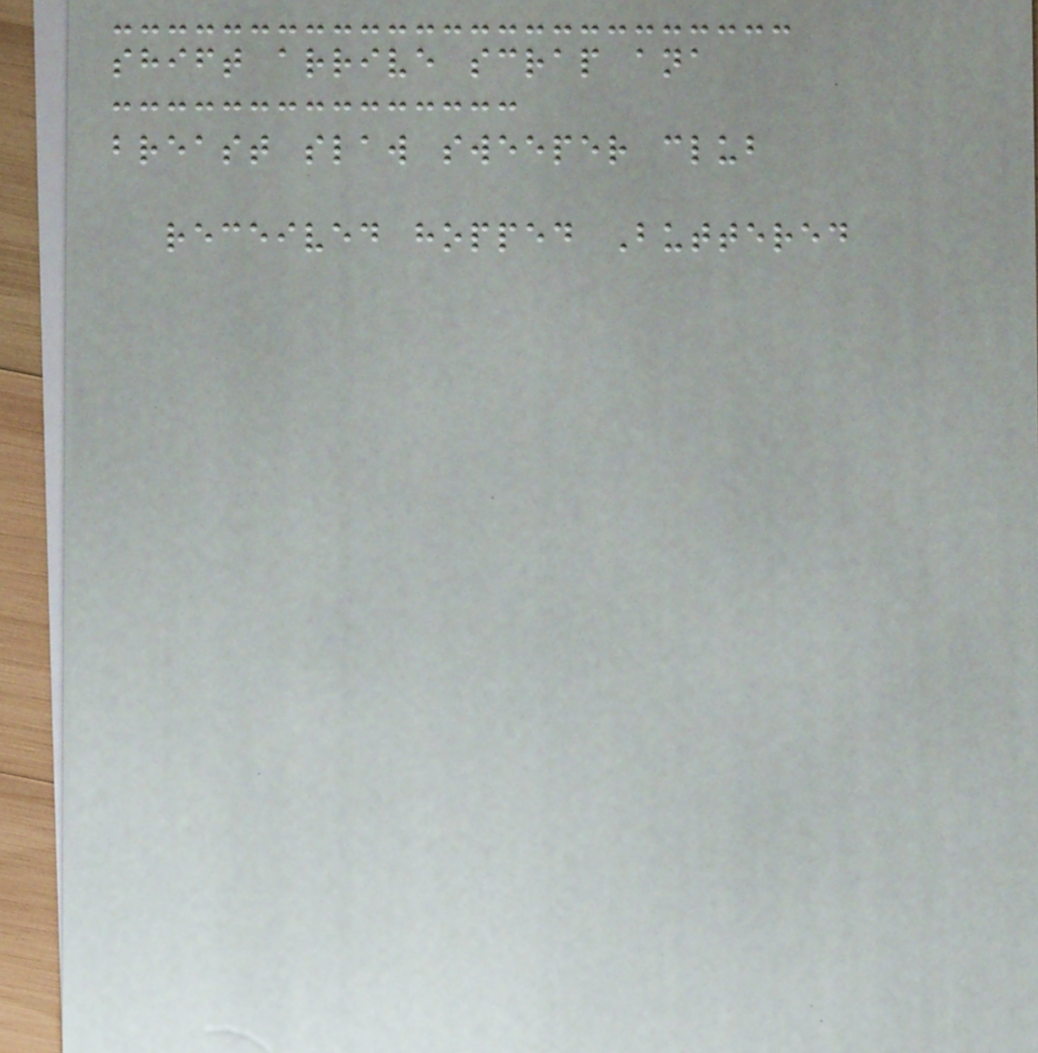shift arrive scrap ana
breast slaw sweeper club
received hopped Buttered
